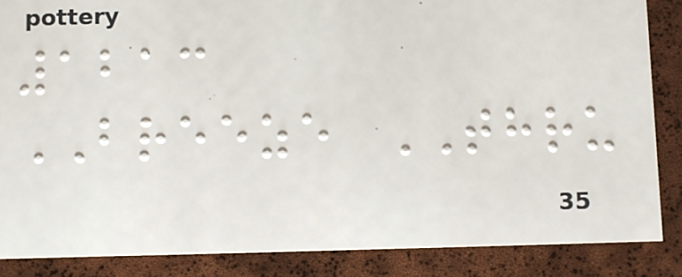1213
BREEZE THRU
